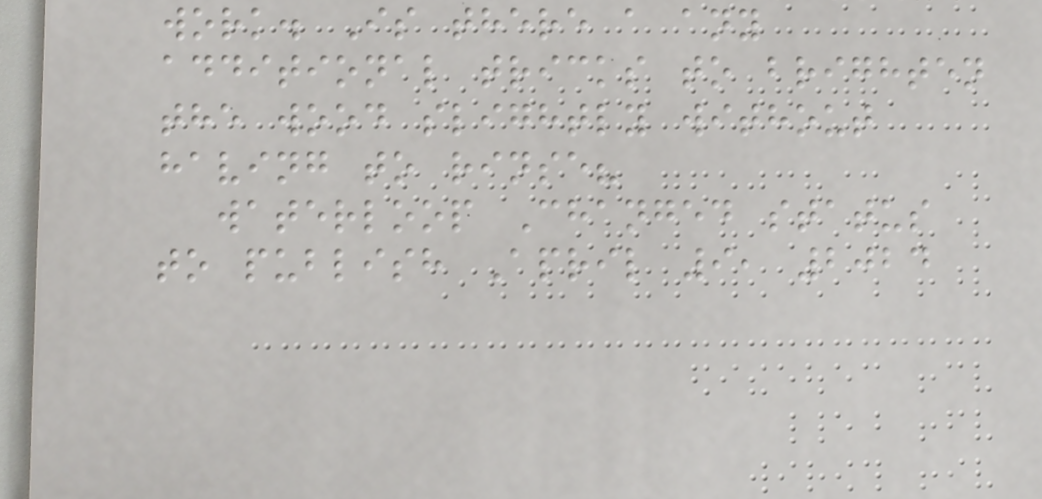work. Is there a any
additional tricks to brighten
the wood slightly without
having to rinse?
waterloop Changed status
to publish April 9, 2024
